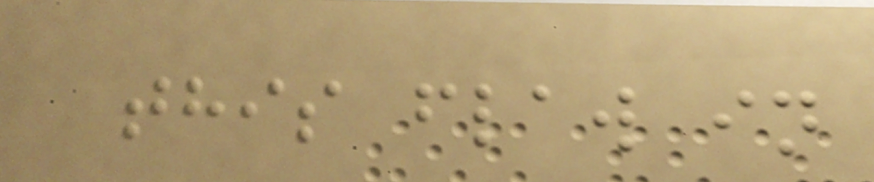this flaw in
